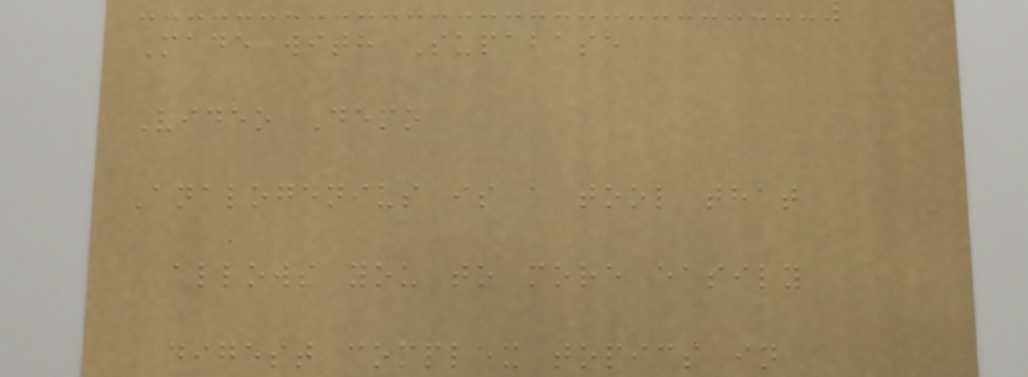Made with Supabase
Video Demo
Analogenius is a tool that
allows you to more easily
digest complex topics in
